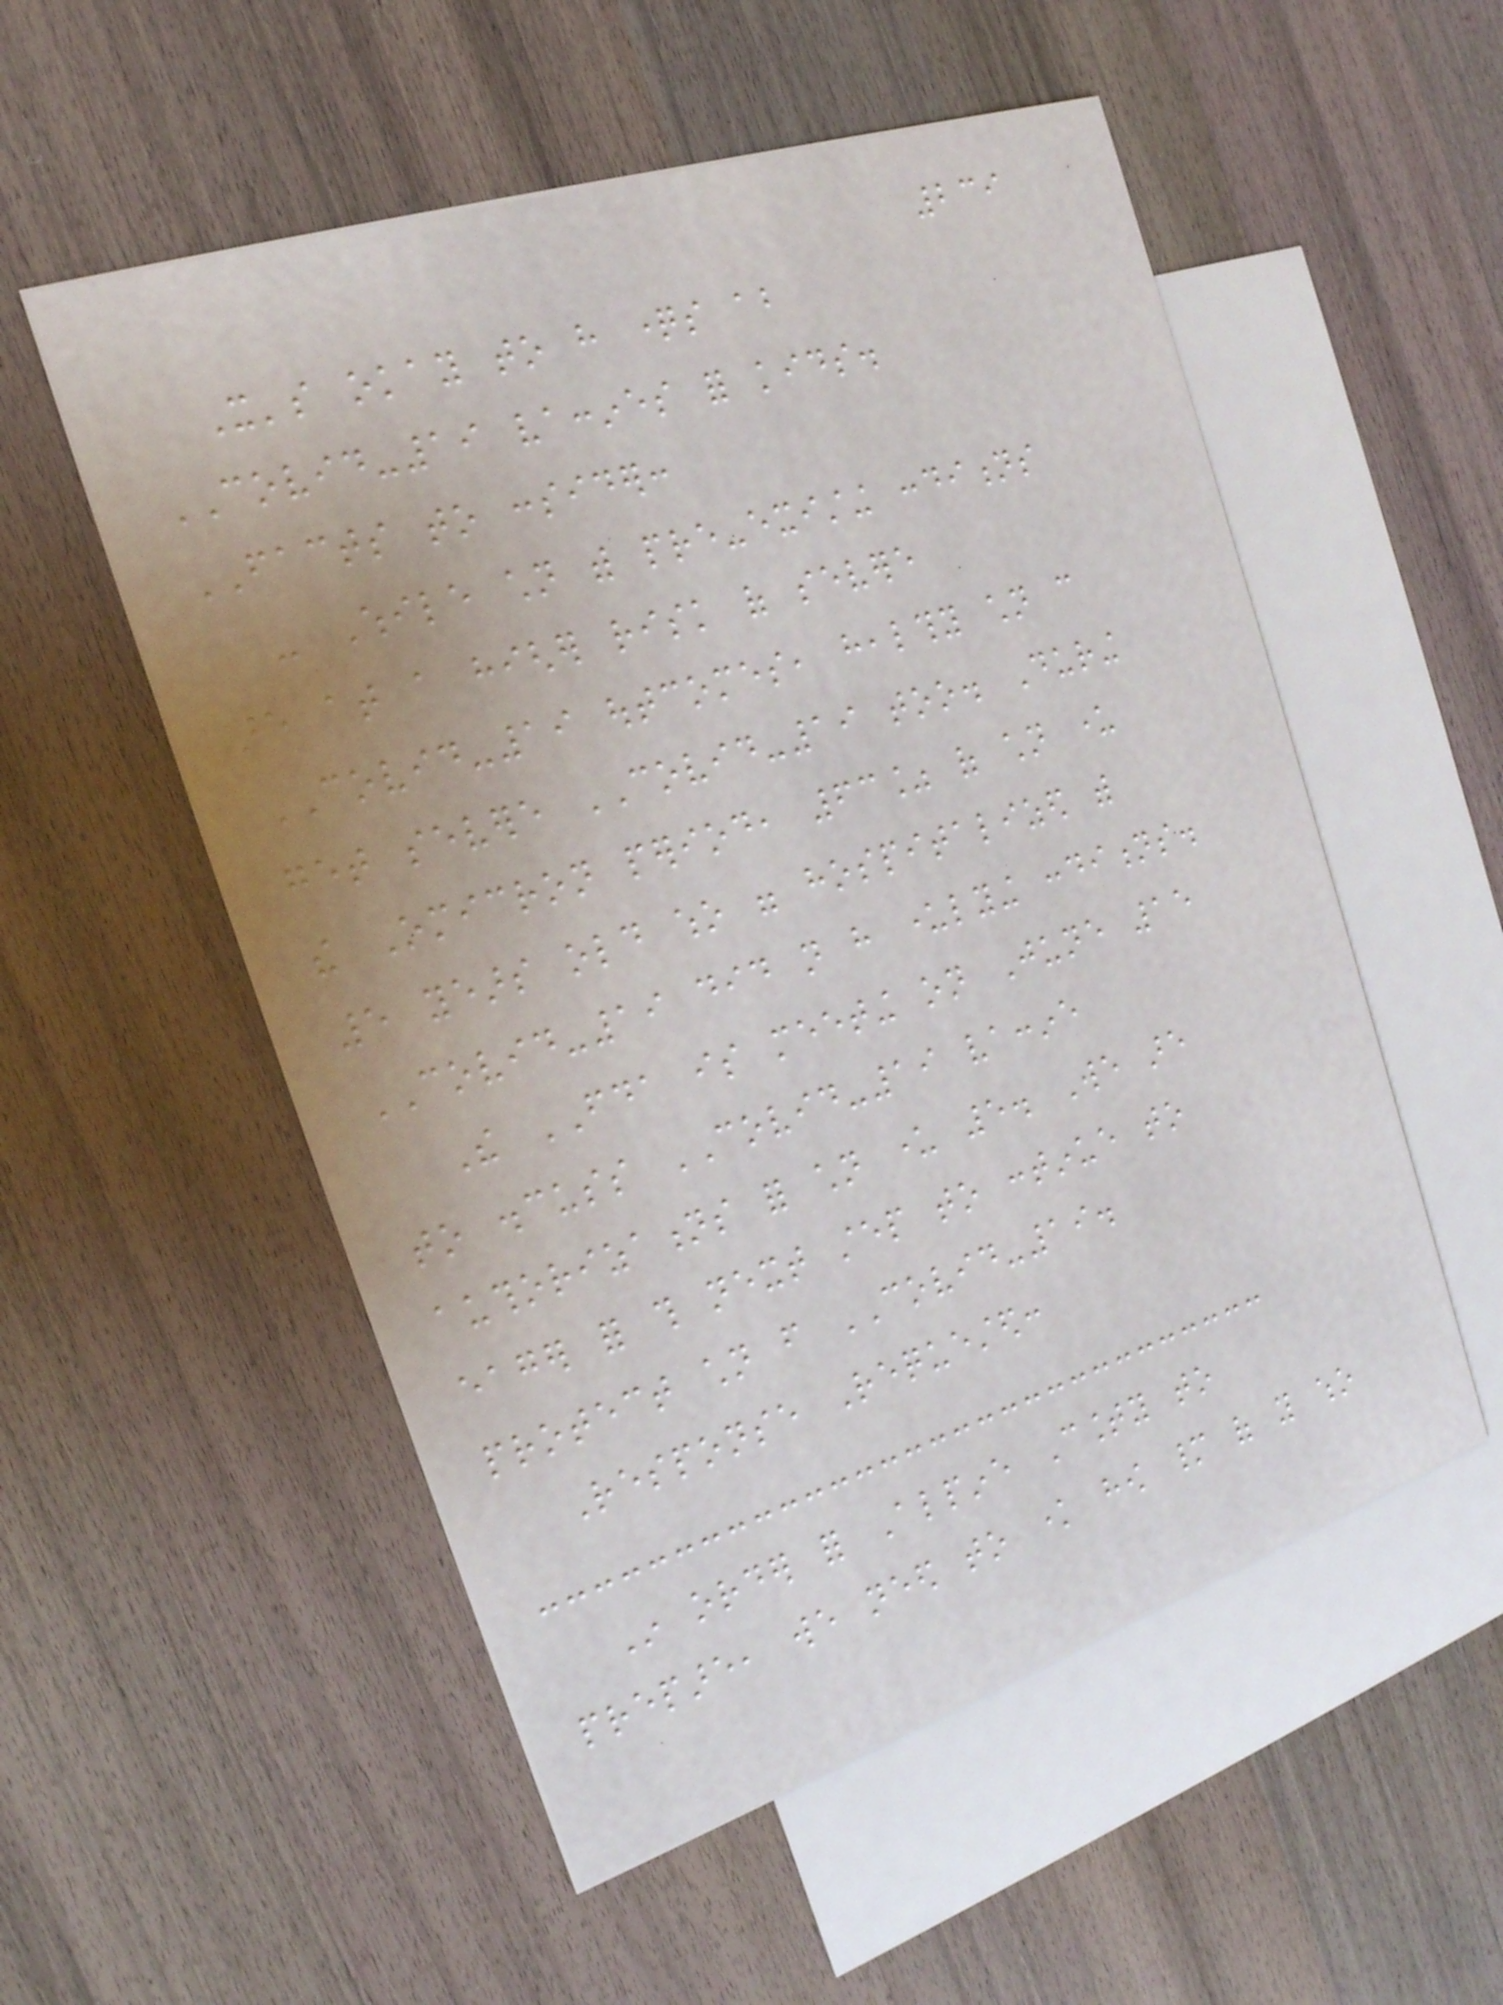239
It's okay to have questions about
COVID-19 vaccines for kids.
FACTS to consider:
- While children with pre-existing conditions
are at a higher risk of severe
COVID-19 outcomes, healthy children can
get severe COVID-19 too. During
the Omicron period, 63% of children under
5 years old who were hospitalized with
COVID-19 did not have underlying conditions.
The FDA is meeting on June 15
to discuss COVID-19 vaccine
authorizations for children under 5. We are
eager for this next step to continue to
protect children from COVID-19.
Response Requested:
In order for Alpine County to
prepare, we need to know how many of you who
